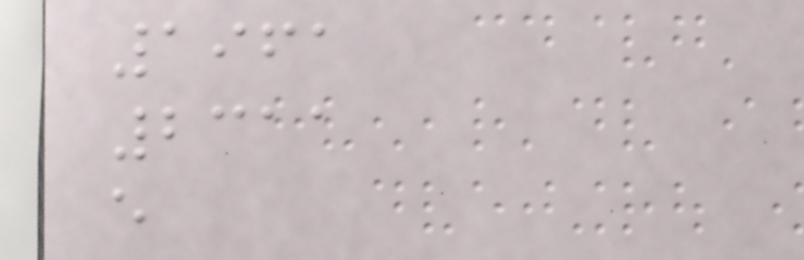1961
2311
e
